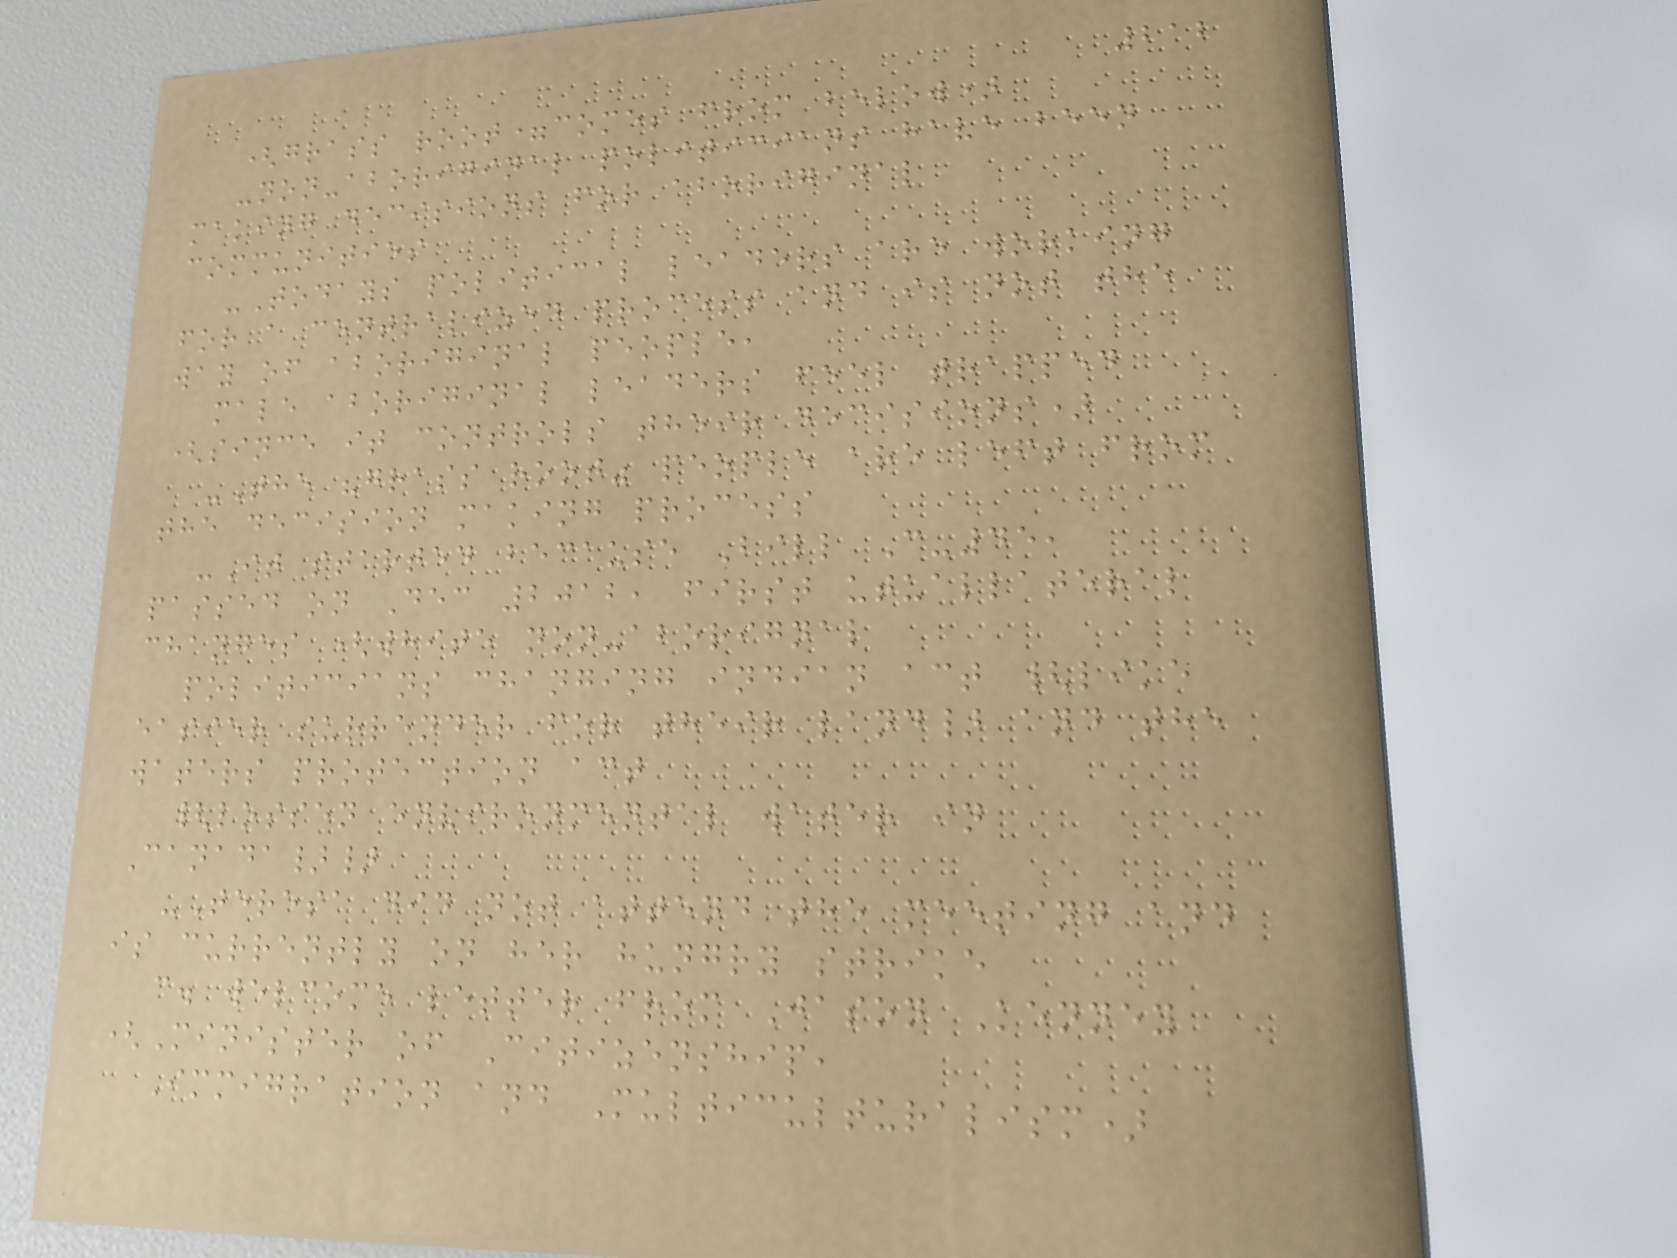212
(grass root=comes from below)
-non-aboriginal politicians have been
making decisions for aboriginal
communities
-Todays political leaders are working
for a centralized process and is not the
way of aboriginal people,
male aboriginal leaders feel trapped
(since it controls their decisions)
-The "grass root" people are left from
the decision making process
-It started because Bill C-45,
passed on Dec 2012, first utuallateral
changes (white non-aborignal
politicians changing indian act {like
easier surrender for their land} and the
waters protection act
{lossen environmental water in
Canada}}
-Teresa did not attend the meeting and
is currently on her hungry strike
c. welcome letter from Jason Kenney
(Minister of Citizenship,
Immigration and Multiculturalism)
